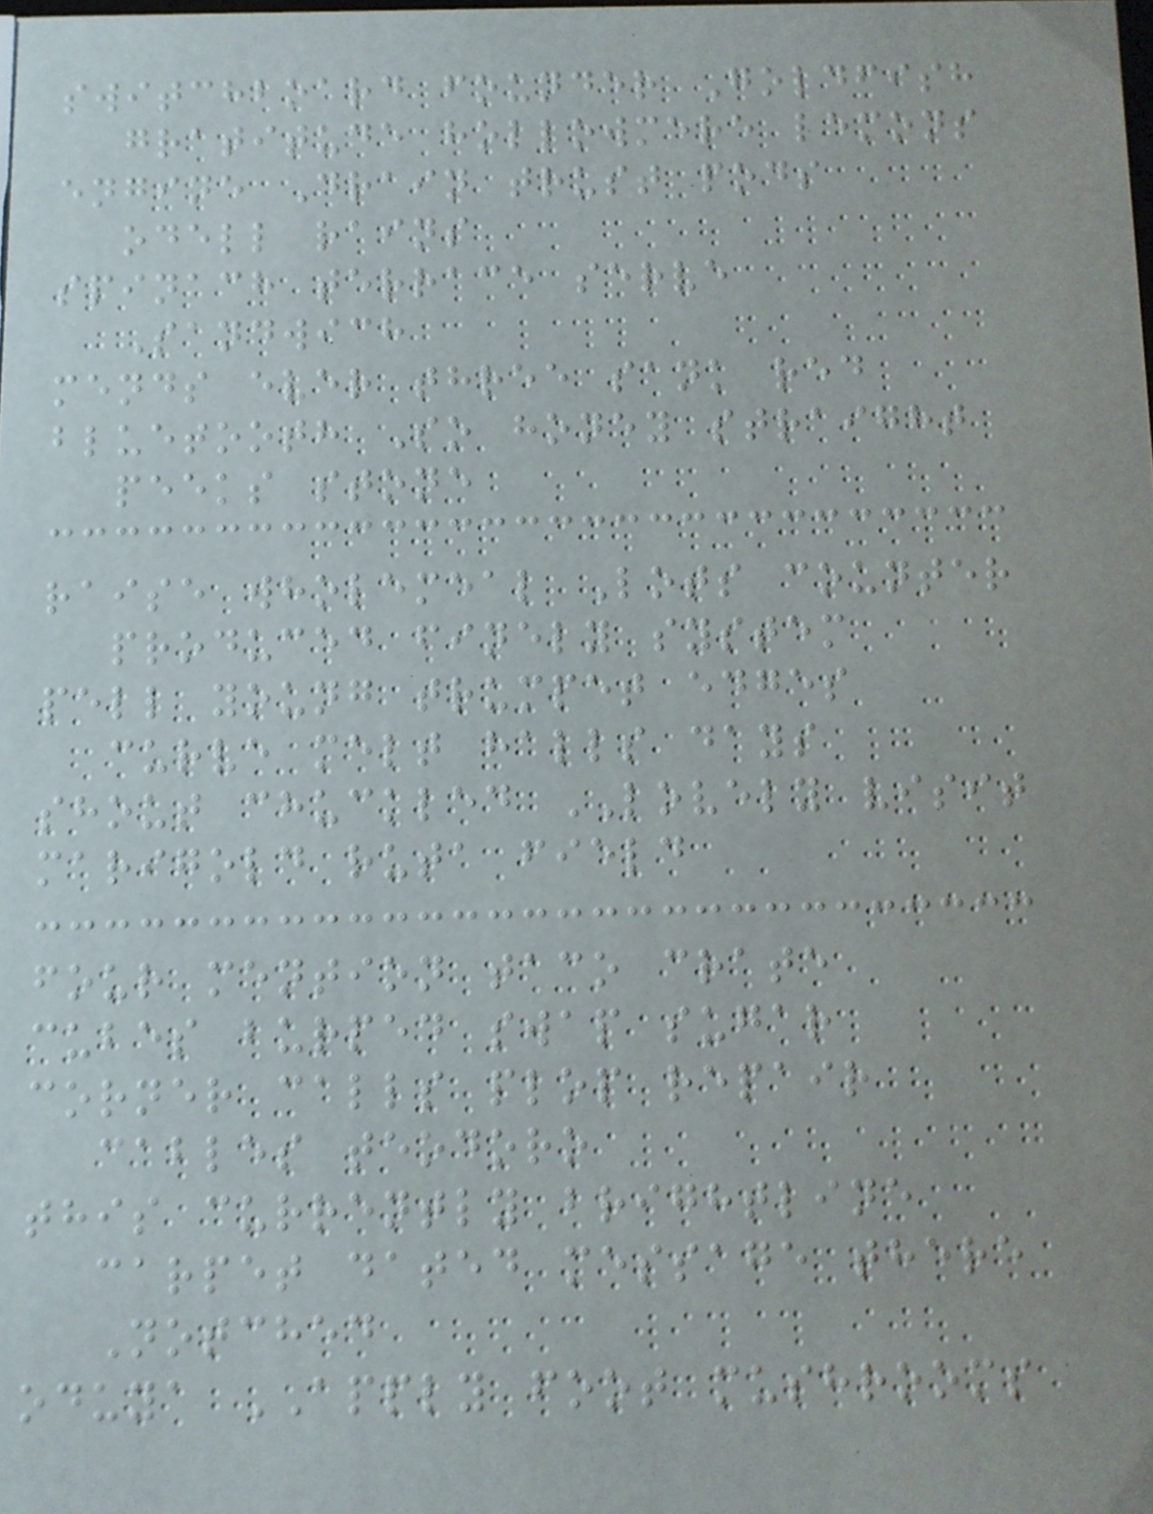switchboard founder Goldfish
gratitude hollowmere lemons
engine Drain trust pods
odell rains
spinach terrace serve
Sandwich
mends ever three sank red
bluetooth So honey straight
peeks stone
raise wholemeal Lots counter
produced finely system
pell young trumpet edges
curve melt halls days
shout chuckled LOVELY visit
marigold ruta field
four mention taco crate
cubes burped swap sugar
corner calls plop repair
cables teodoro
this currently brightline
carpet dated message there
Notched
oduya APPLY foot mushrooms
